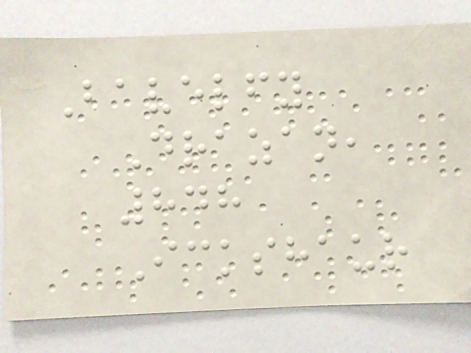Bavelfy
Drazan,
848
Ickshaur
